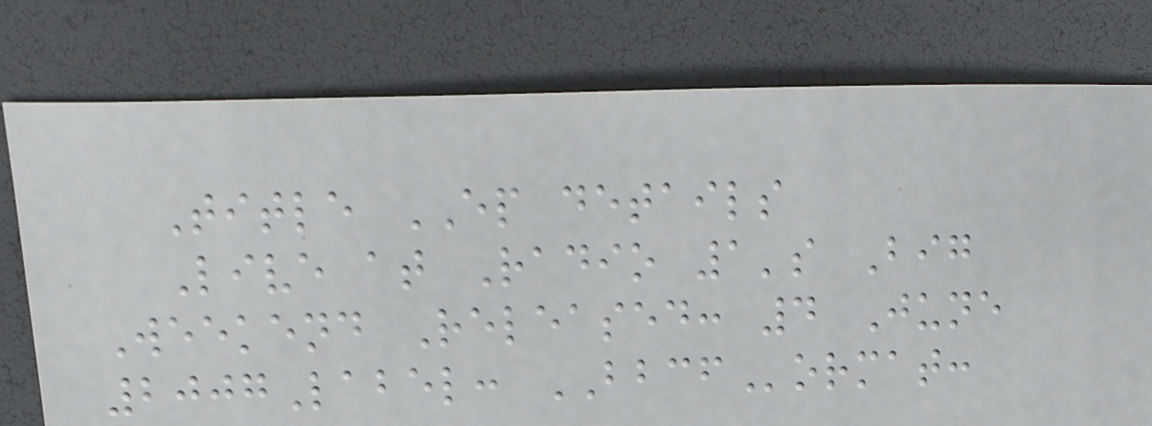Title EP details
Live at Radio 1's Big
Weekend Released: 4 June
2007Label: BBCFormat:
